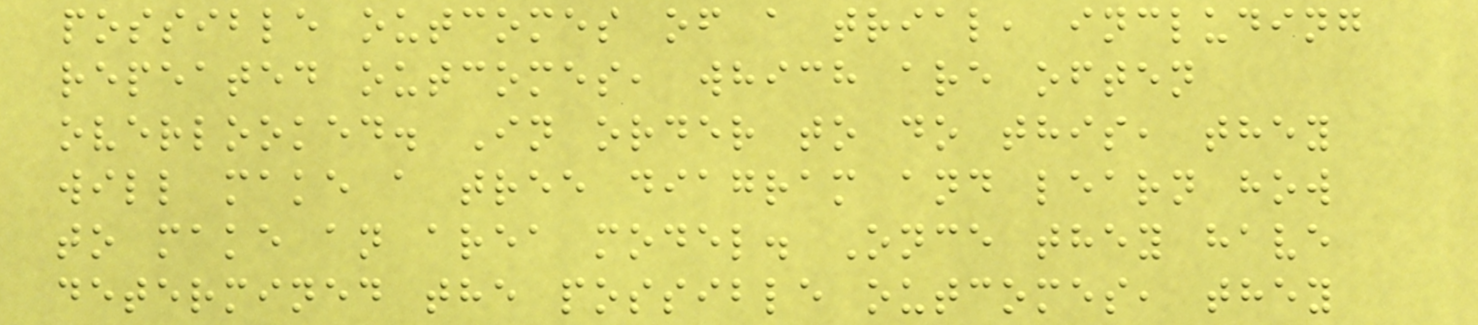possible outcomes of a trial, including
repeated outcomes, which are often
overlooked. In order to do this, they
will make a tree diagram and learn how
to make an area model. Once they have
determined the possible outcomes, they
